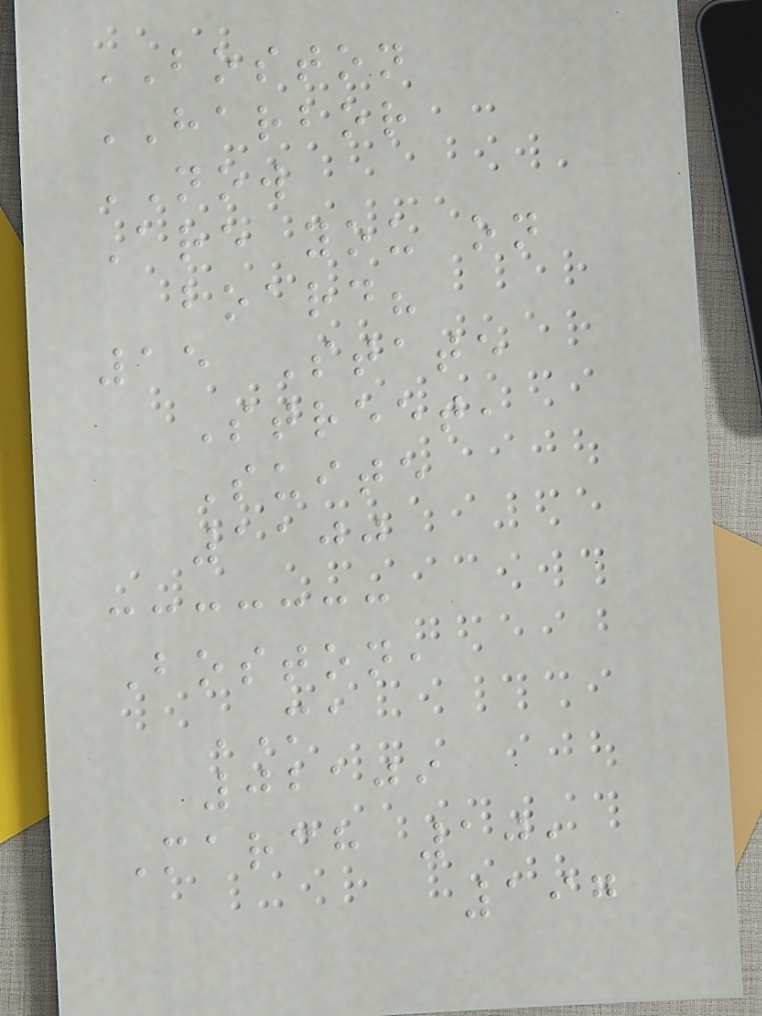BOSTON
HARBOR
NOW
Are you on
board?
15 State
Street,
Suite
1100
Boston,
MA
02109
March 10,
197
